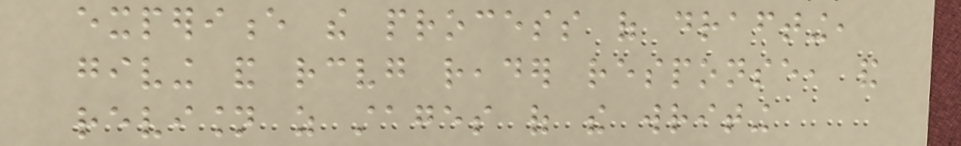experience the process of drafting,
giving and receiving reader response, and
revision as stages of the writing
